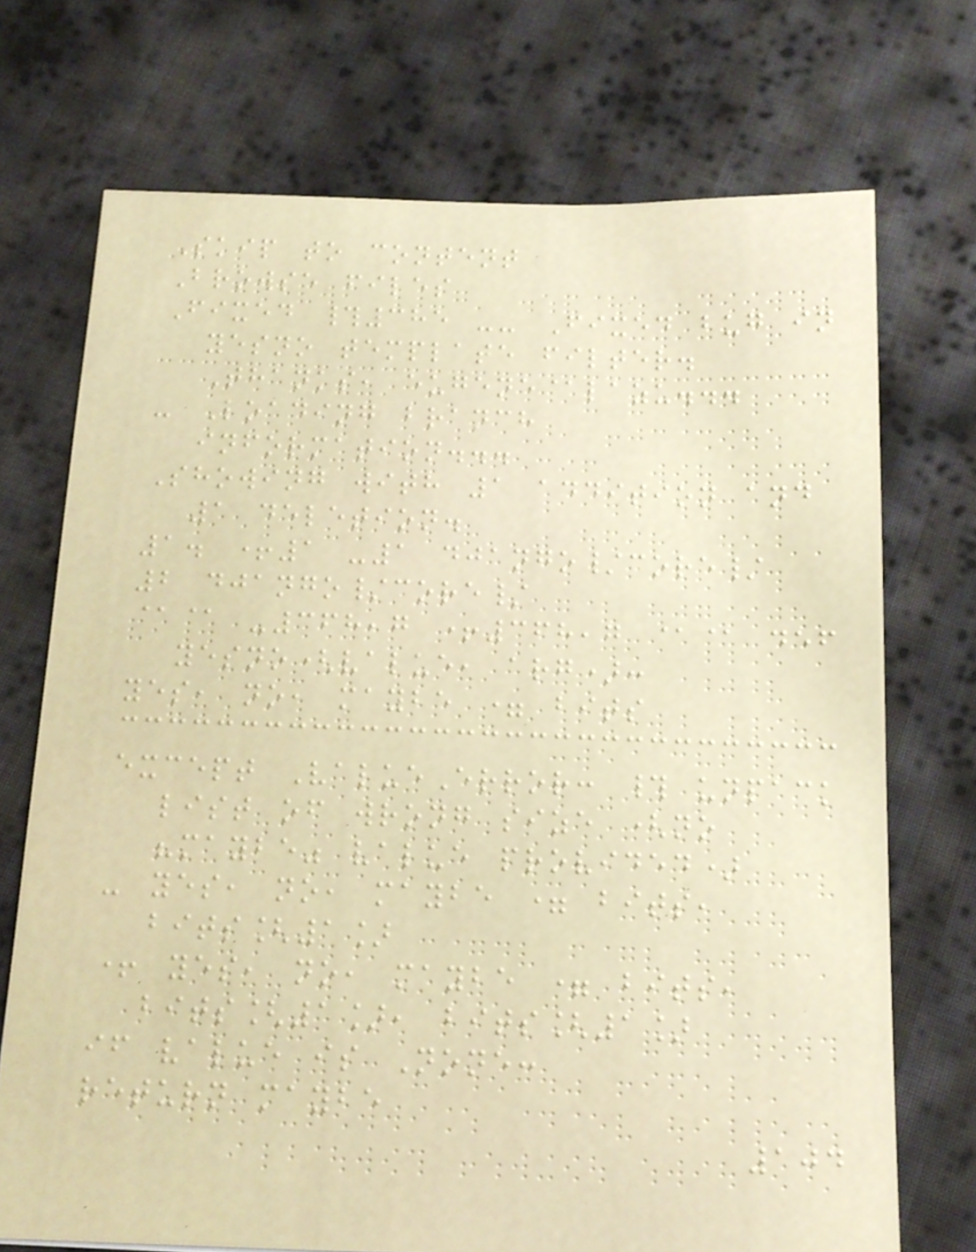Skip to content
Browse files
Fixed #385 -- Fixed bug in
yesno template filter.
Thanks, eugene@lazu...
- Loading branch
information...
Showing with 1 addition and
1 deletion.
1. +1 -1 django/core/
2 django/core/
@@ -368,7 +368,7 @@ def
yesno(value, arg):
yes, no, maybe = bits
except ValueError: # unpack
list of wrong size (no
"maybe" value provided)
- yes, no, maybe = bits,
bits[1]
+ yes, no, maybe = bits,
bits[1], bits[1]
if value is None:
return maybe
104
